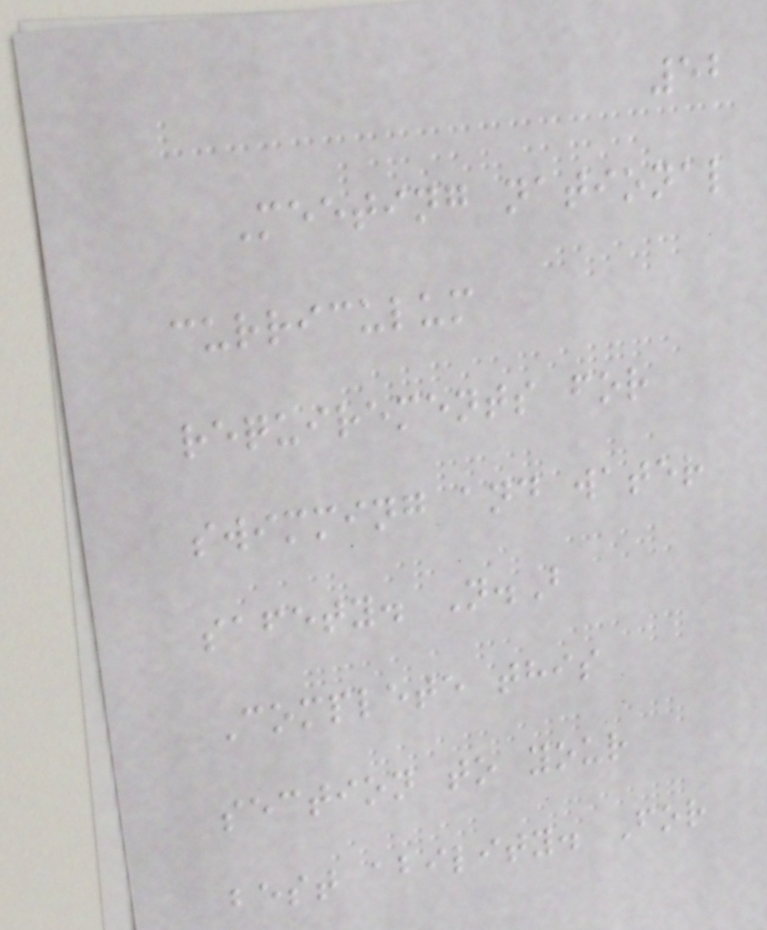52
Meeting national
curriculum
requirements for
swimming and water
safety. N.B
Complete this
section to your
best ability. For
